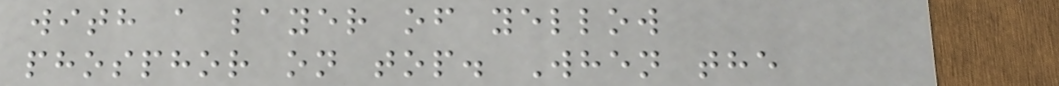with a layer of yellow
phosphor on top. When the
